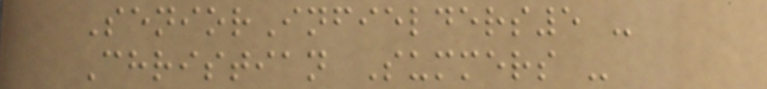SeniorInfielders5 -
Christian Summers -
